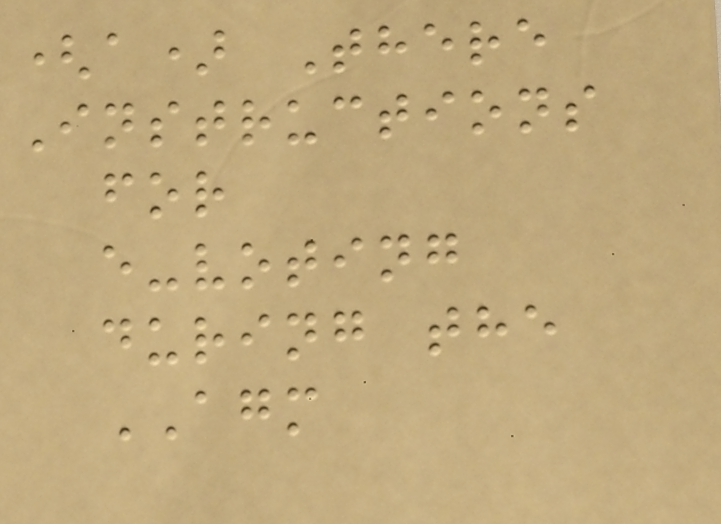(a) There
Instructions
for
e-voting
during the
AGM
